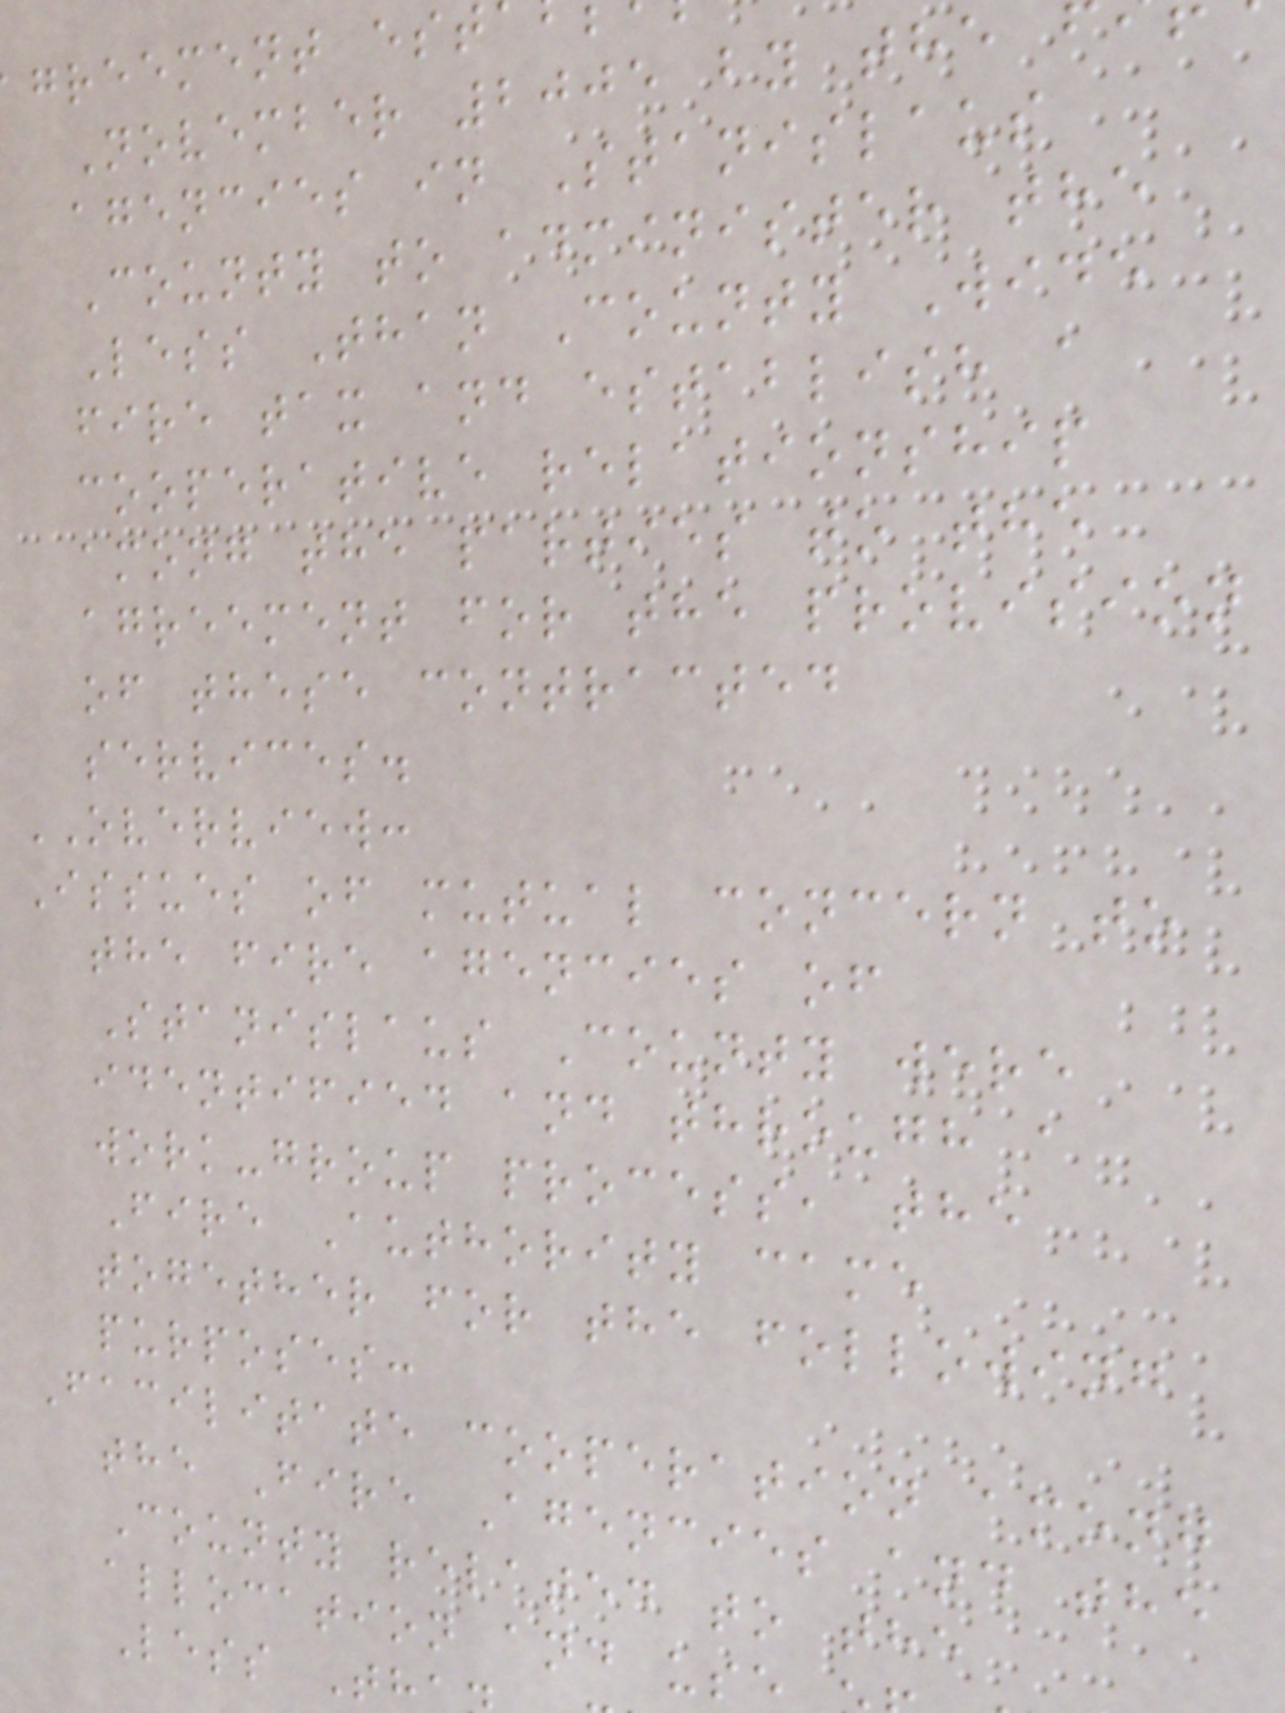greement est
November 2005 by the
agencies in Stanislaus
County to administer the
Less Than County Wide
fire tax and establish a
cooperative relationship
among the parties to the
agreement for the provision
of these contracted
services.
OVERVIEW:
Issues of mutual concern to
the fire agencies of
Stanislaus County were
identified and through a
work-group process, the
Fire Authority came
together for the following
purposes:
Facilitate cooperation among
the Fire Agencies and the
County related to the
allocation and use
Less Th
